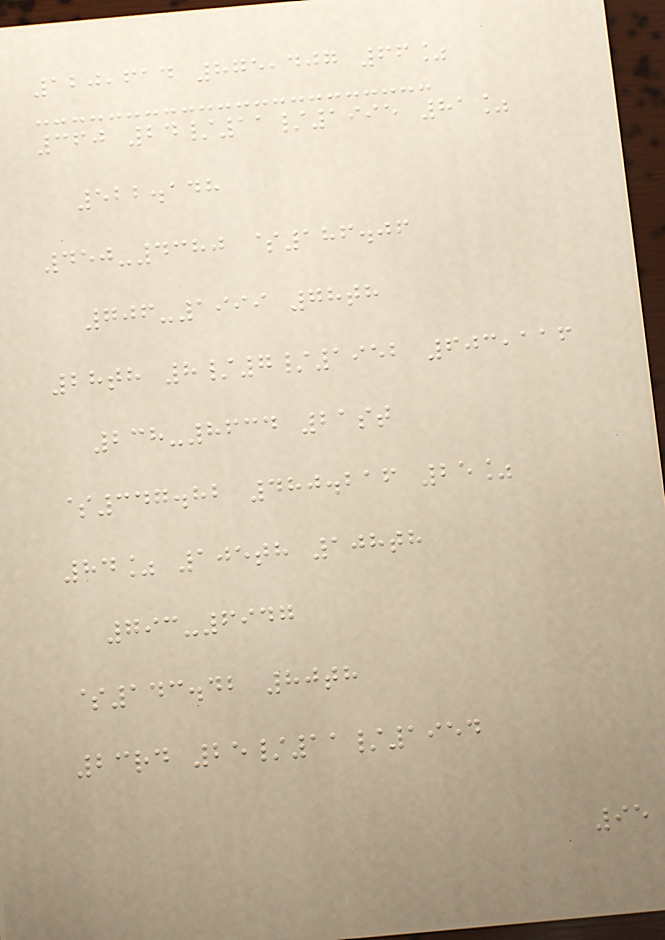120,614 875,407 66%
360 24/11/1995 81%
522.148
450-4380 $186.06
706-1999 78th
28th 8/7/1952 603,116
238-8634 21st
$347.82 480.216 25%
84% 105th 108th
793-6947
$143.42 80th
23rd 25/11/1954
95
